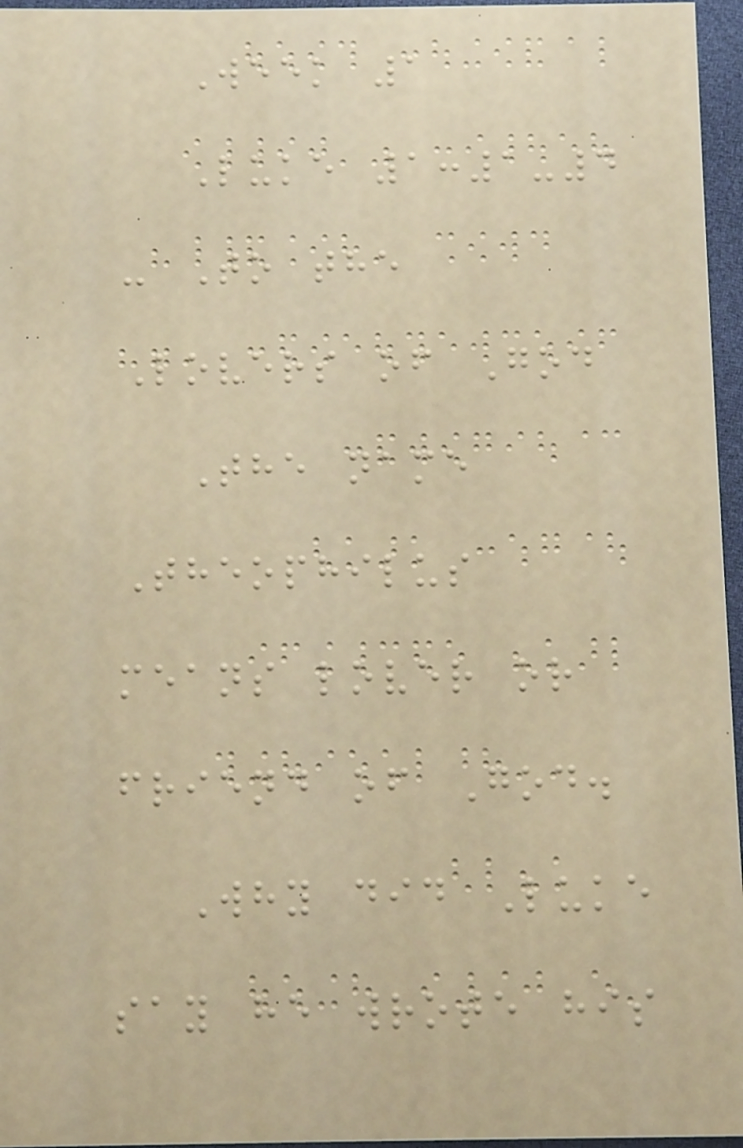Week 1
Luke 1:1-4
- To the
Lovers of God
The name
Theophilus
means lover or
friend of God.
Why did Luke
say he wrote his
